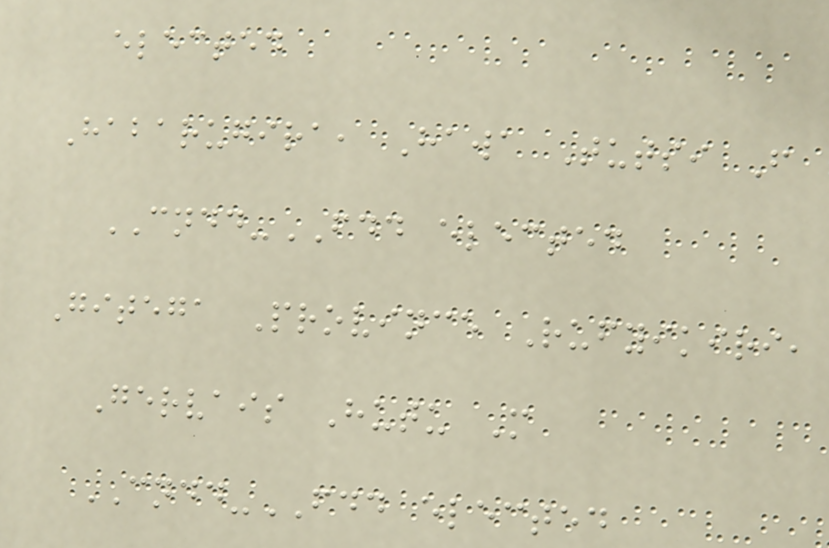elected
Habarugira, Hawa Tutsi F
CNDD-FDD elected
Gitega Province Rufyikiri,
Gervais Hutu M
CNDD-FDD elected
